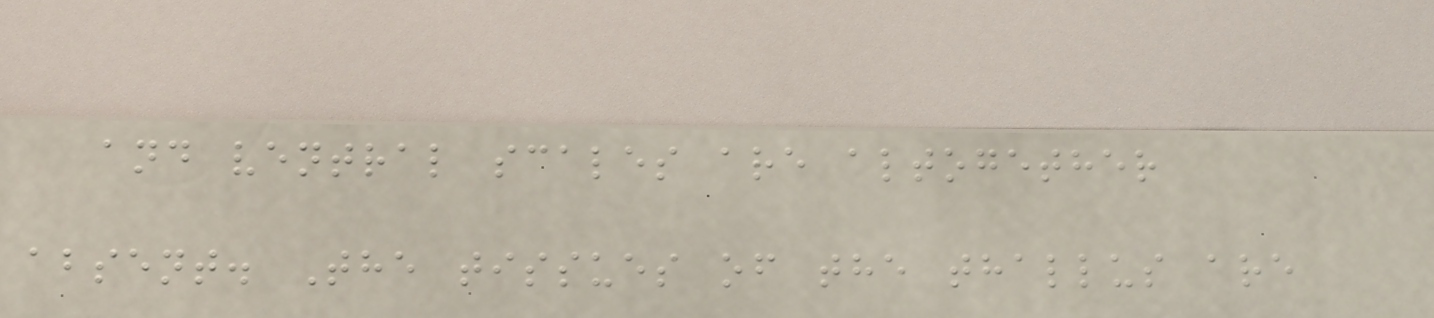and ventral scales are altogether
absent. The tissues of the thallus are
